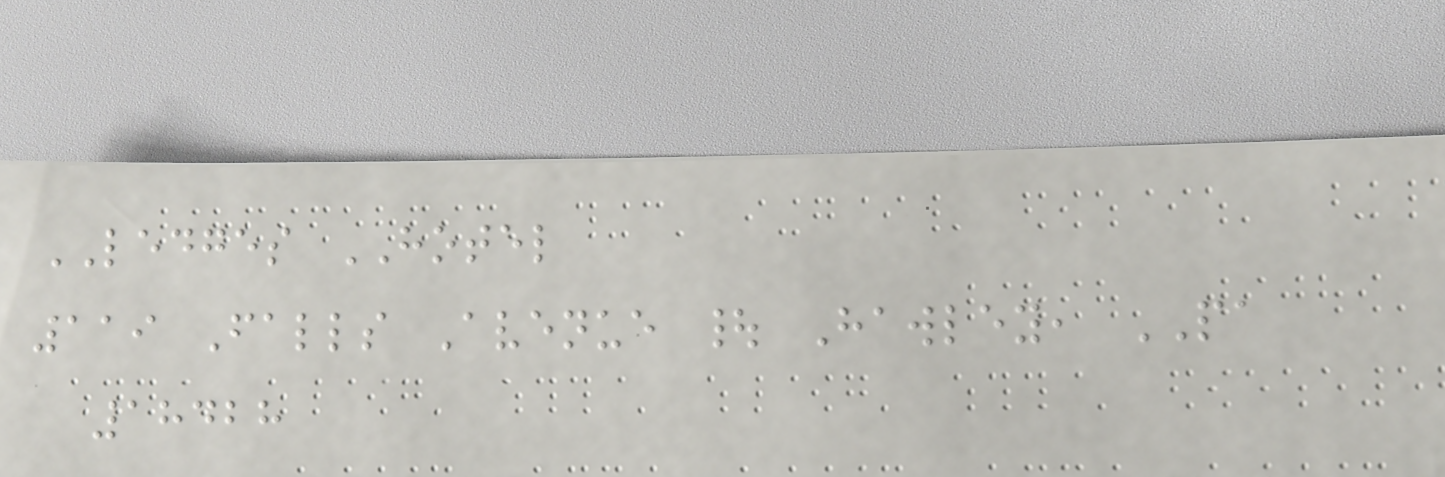LEDGES HOTEL
119 Falls Avenue | Hawley, PA
18428
